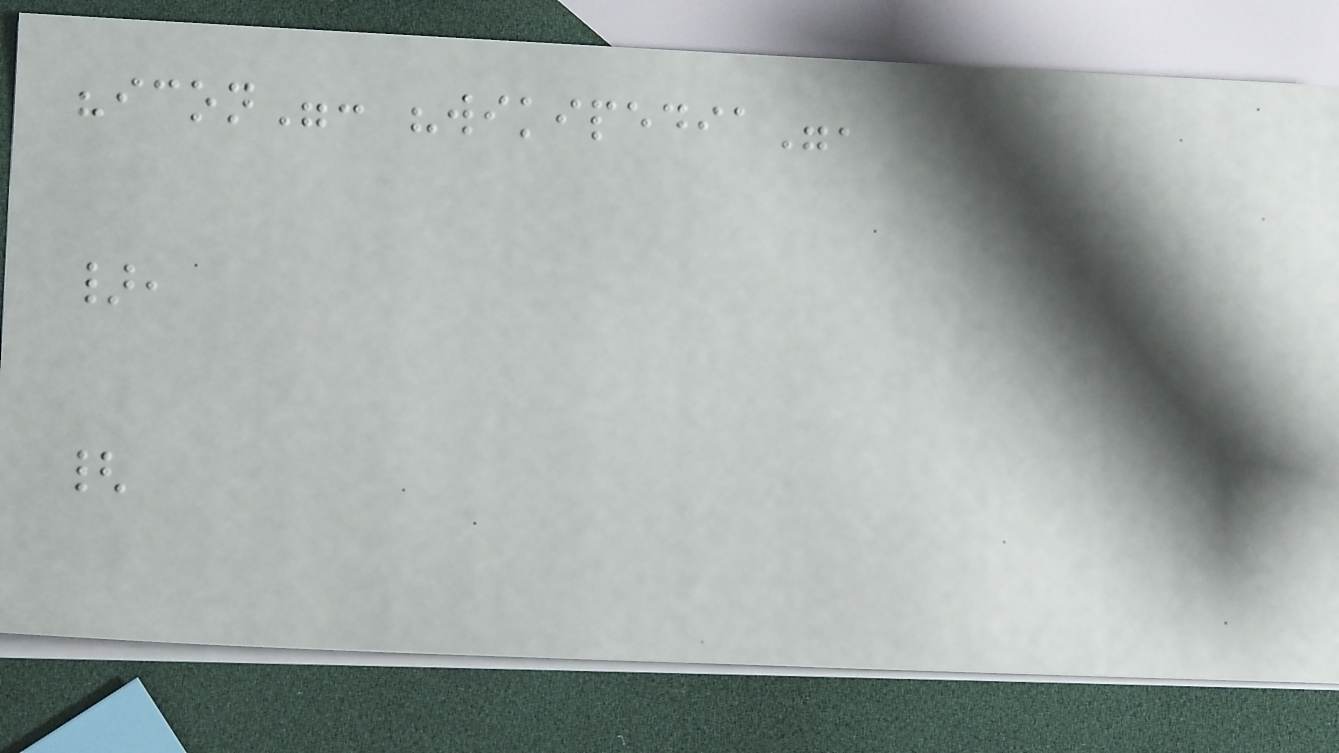"icon": "wikipedia",
},
{
